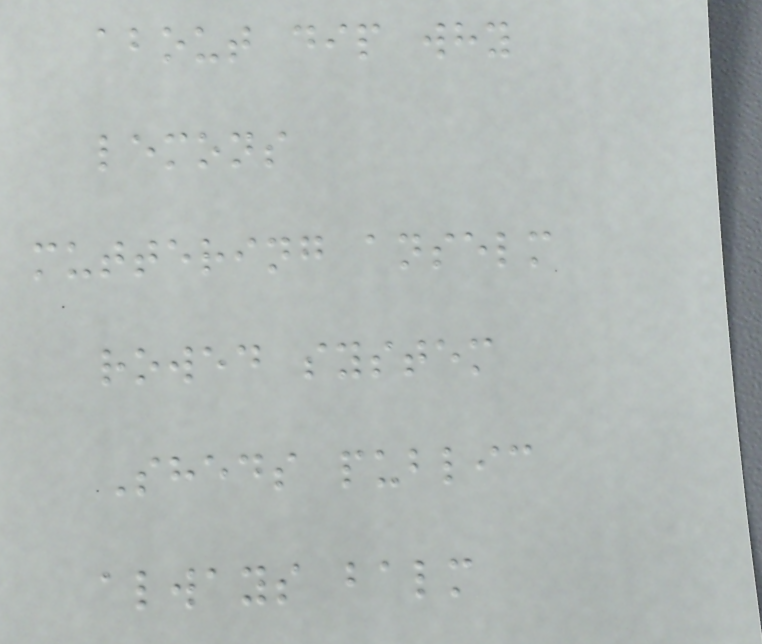about dip why
lemons
muttering anselm
rowed system
Sheds public
always balm
